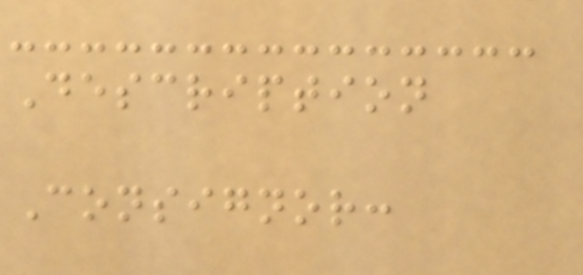Description
Consignor:
